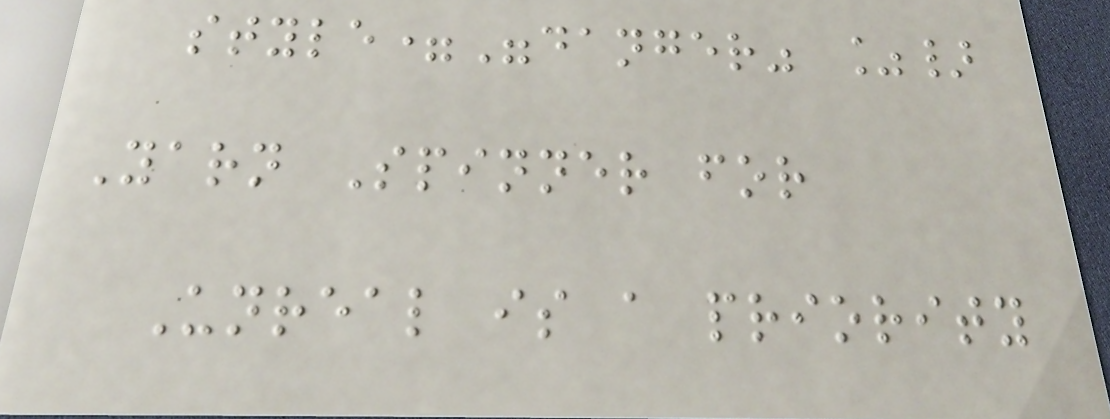style="danger" %}
Yarn Spinner for
Unreal is a priority
